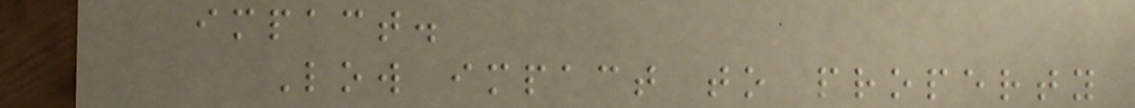impact.
Low impact to property
